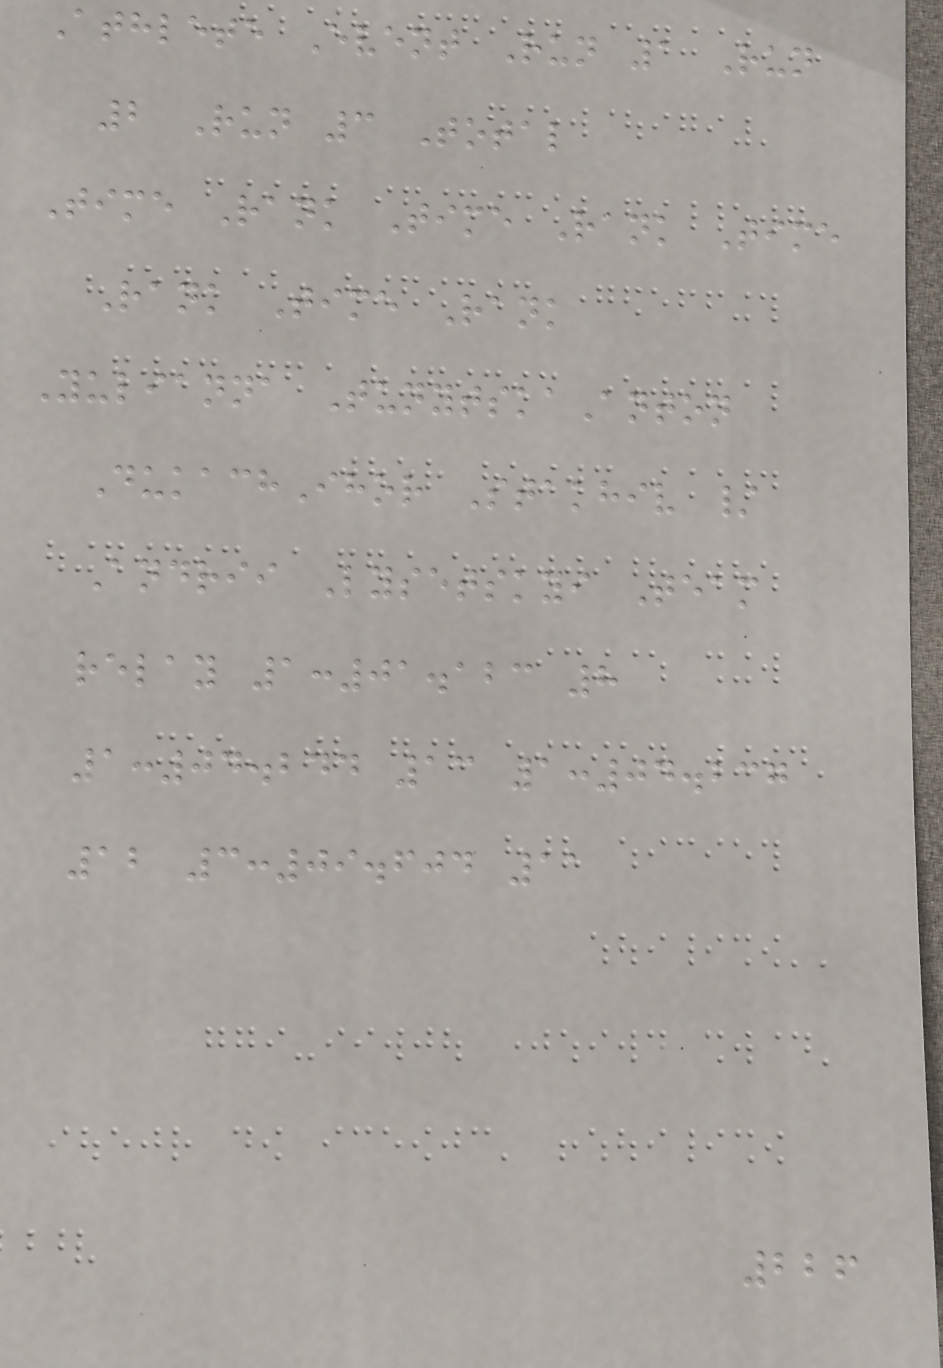Athlete Event Run 1 Run
2 Run 3 Total
Time Rank Time Rank Time
Rank Time Rank
Yulianna TunytskaAnton
DukachIhor Stakhiv /
Andrii Lysetskyi Team
relay 1:01.123 8
1:04.244 13 1:04.237
12 3:09.604 11
226
